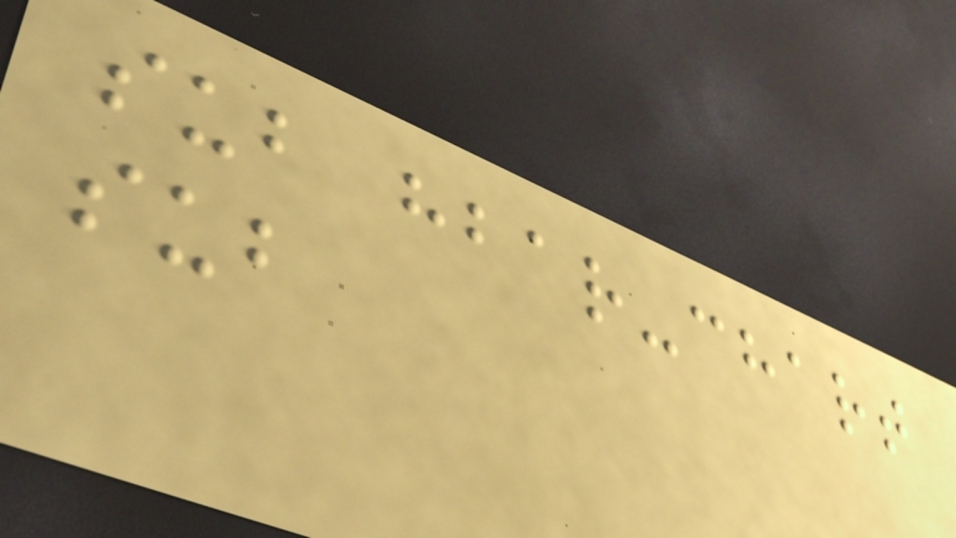sub hbar-chart
sub
